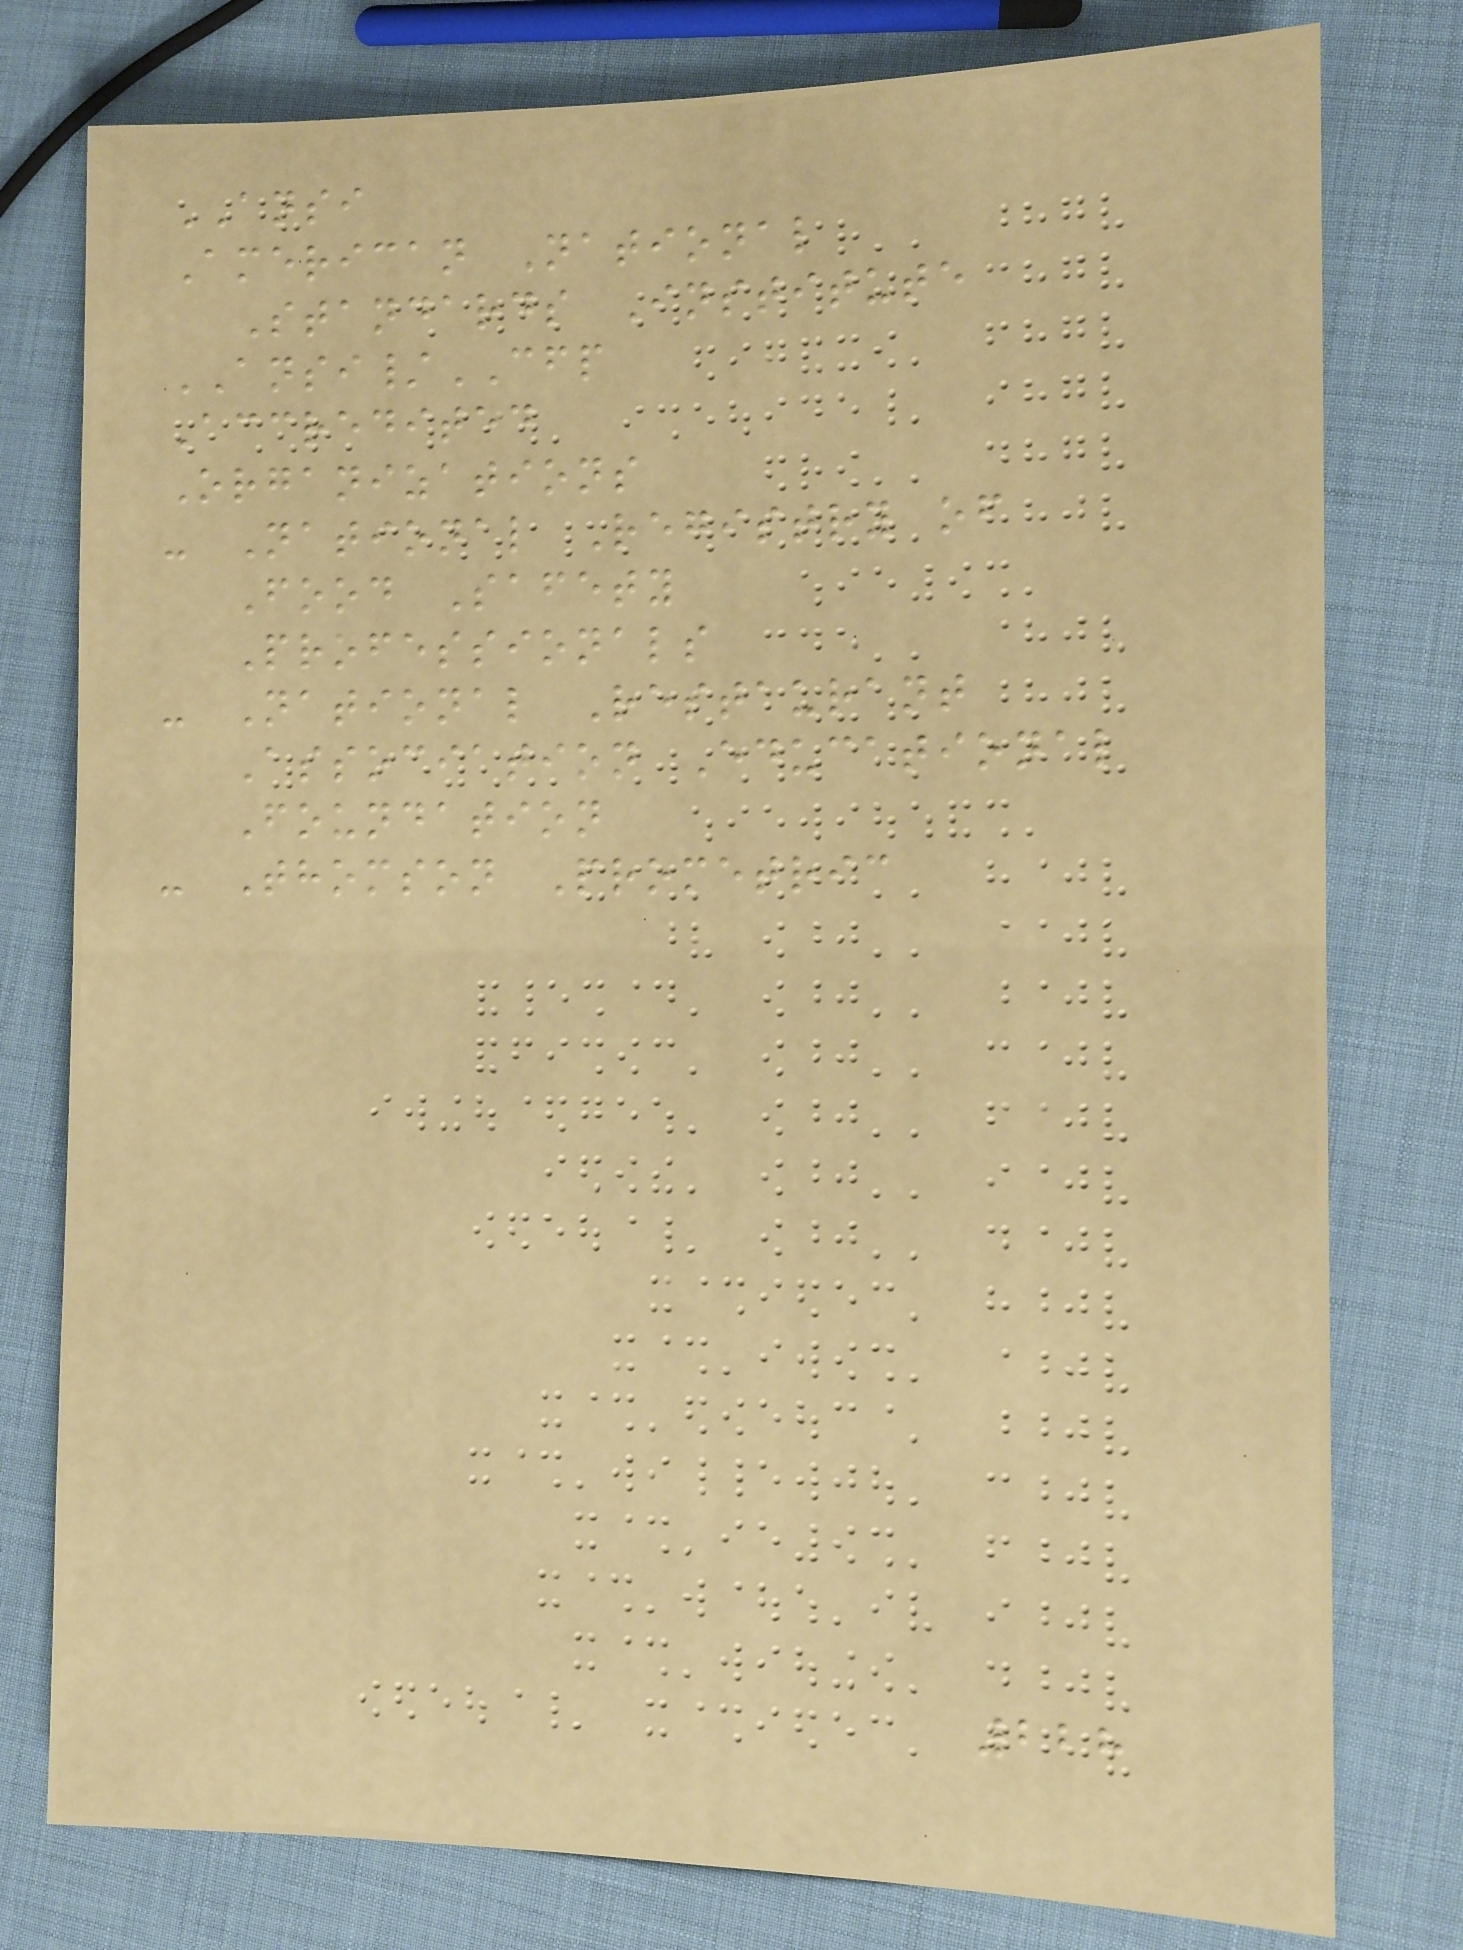ANSI
American National
Standards Institute
ANSI/CFP
Accredited
Organizations
- National Registry of
Food Safety
Professionals
- National Restaurant
Association Educational
Foundation
- Thomson Prometric
228
